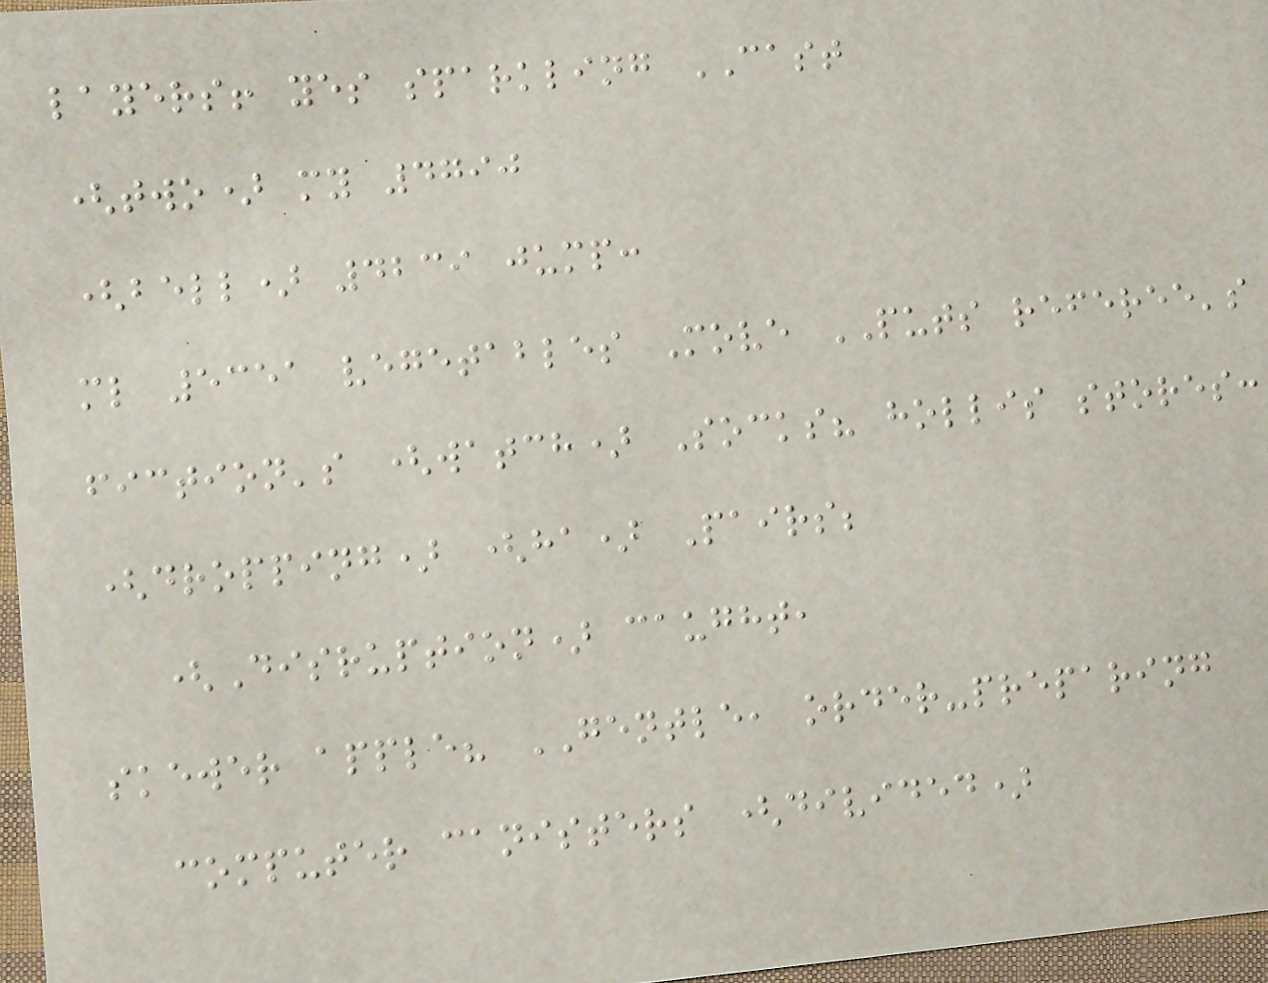layers! yes sparkling CAST
(two) my 4790
(bell) 4239 jump:
ml 5351 vegetables Move PUTS referee's
fiction's (watch) Socks? hollis stores:
(dropping) (ha) Pairs;
(Disruption) caught,
skewer apple? GENTLE, order-preparing
computer canisters (divided)
